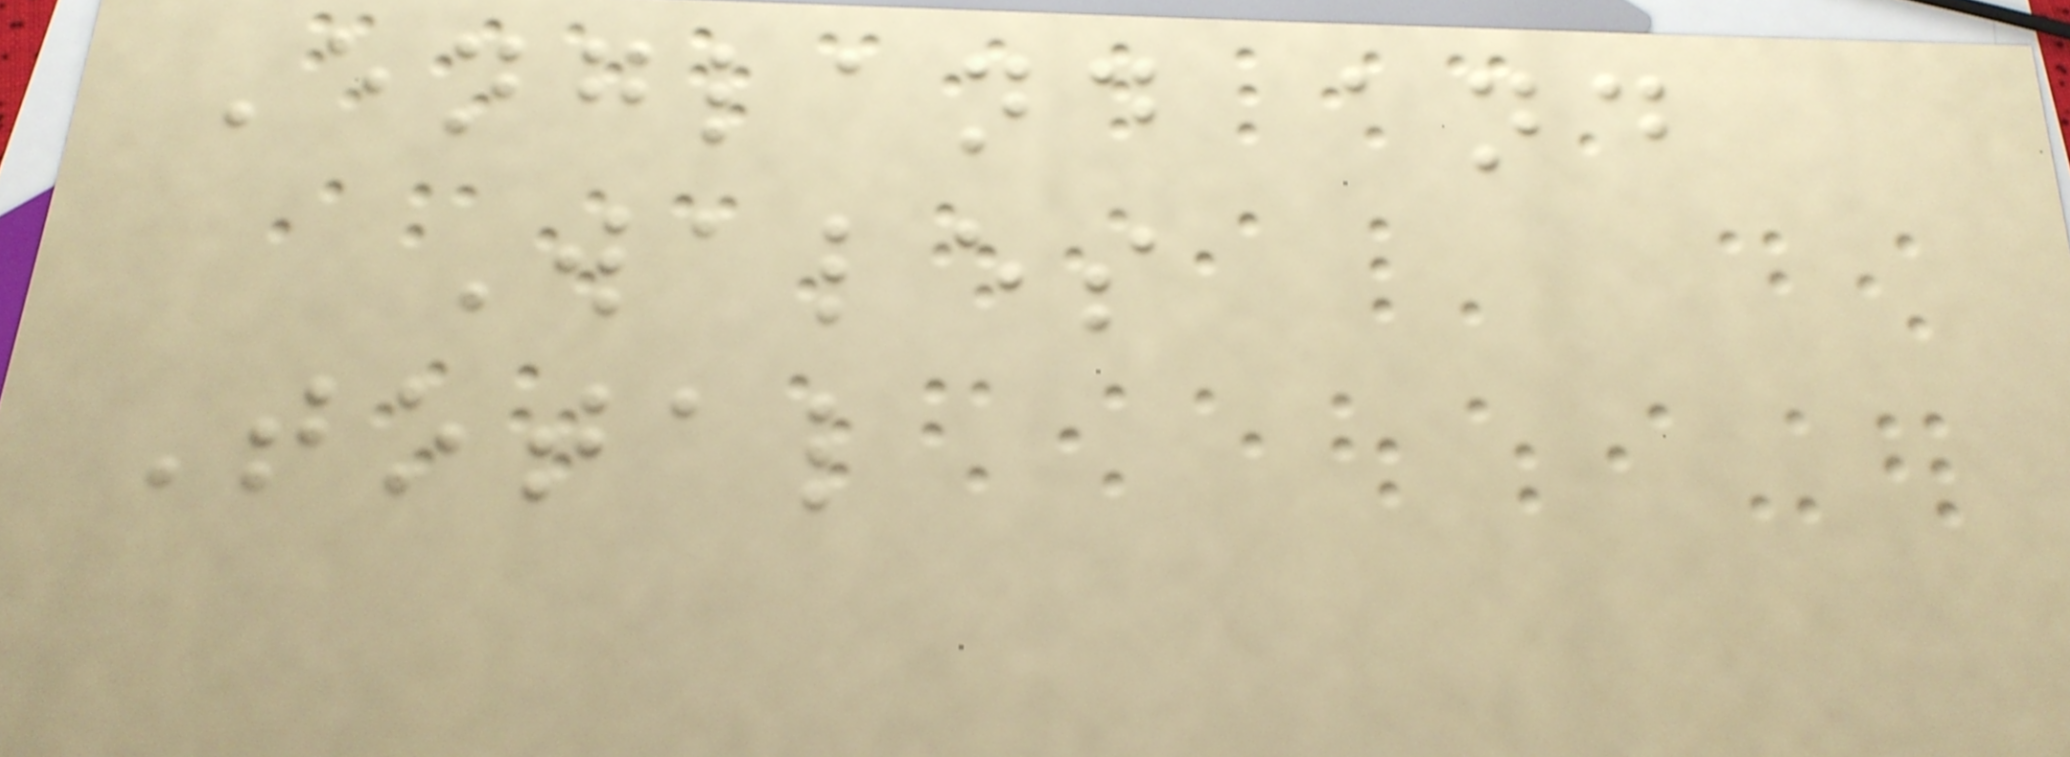England and
Wales
Total
